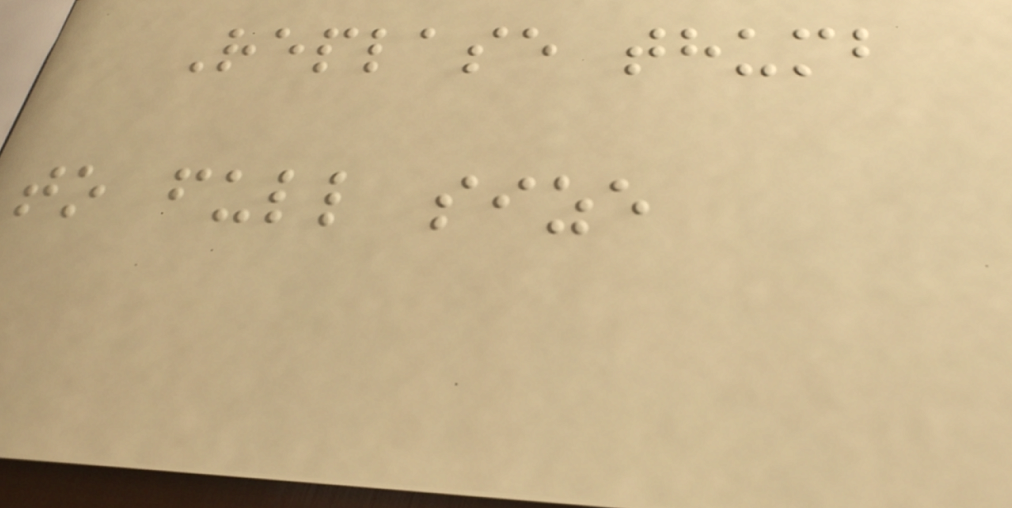Replase thumb
to full size
